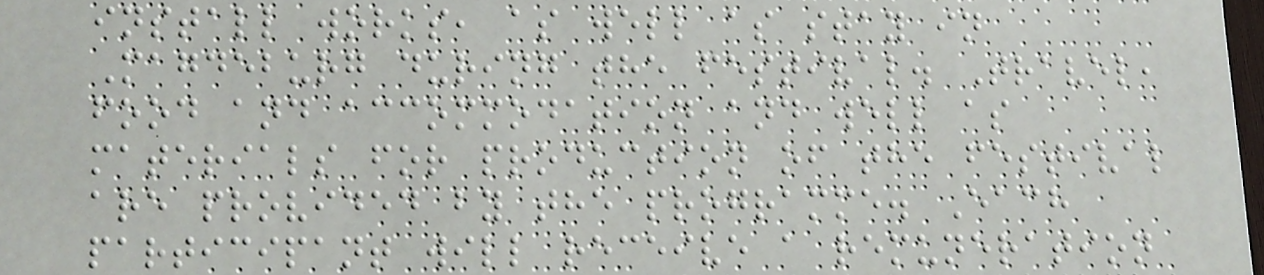install works, as well as stay in
Magdeburg during the festival. Travel,
food and accommodation and well as
materials for production of the festival
are provided by the programme. Each
participant will receive a remuneration
